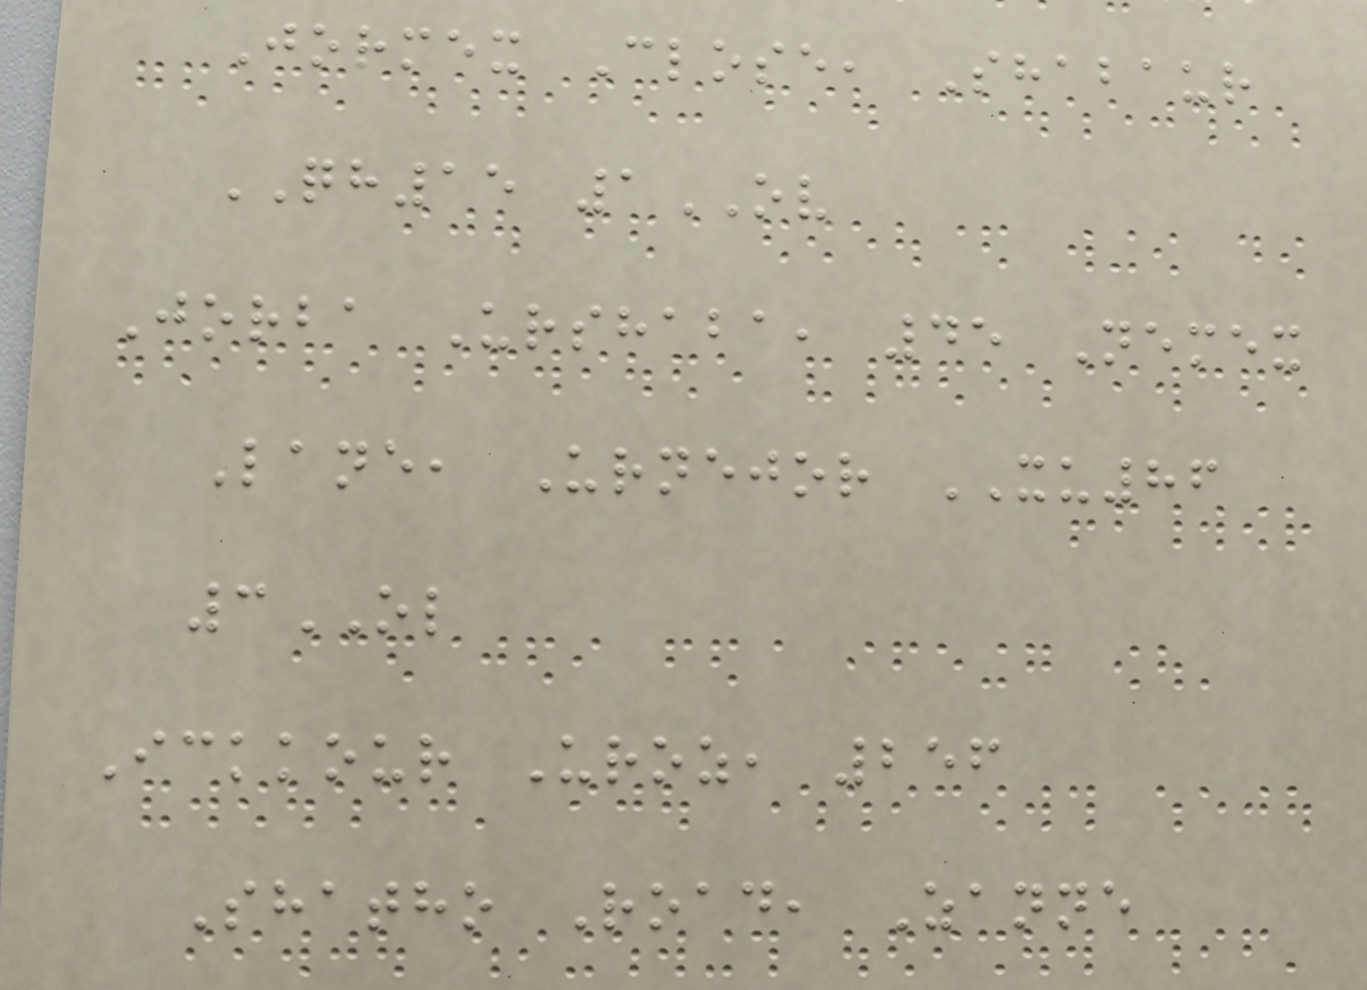Jormex Close, Shabaur
QH15 1OV
Jorba Urshaba, 45 Nemex
Lane, Urnejor XU86
3OL
Ickkour Uroz, 256
Shatho Road, Zanne
